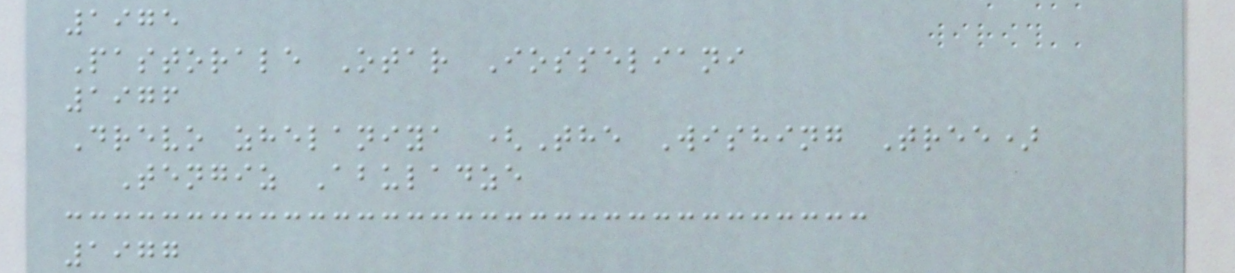1975
Pastorale Otar Iosseliani
1976
Drevo zhelaniya (The Wishing Tree)
Tengiz Abuladze
1977
